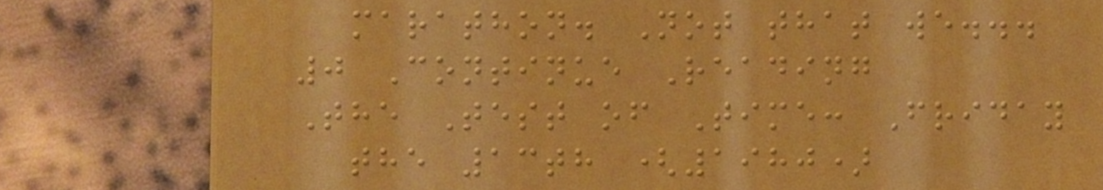marathon. Not that we...
0 Continue Reading
The Test of Time: Friday
the 13th (1980)
